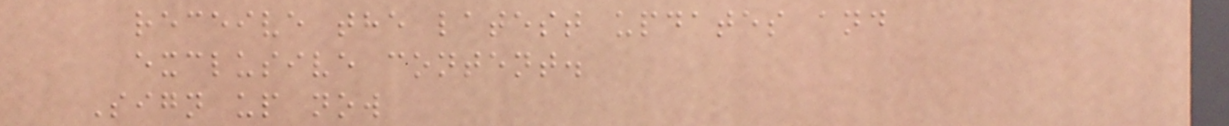receive the latest updates and
exclusive content.
Sign up now
